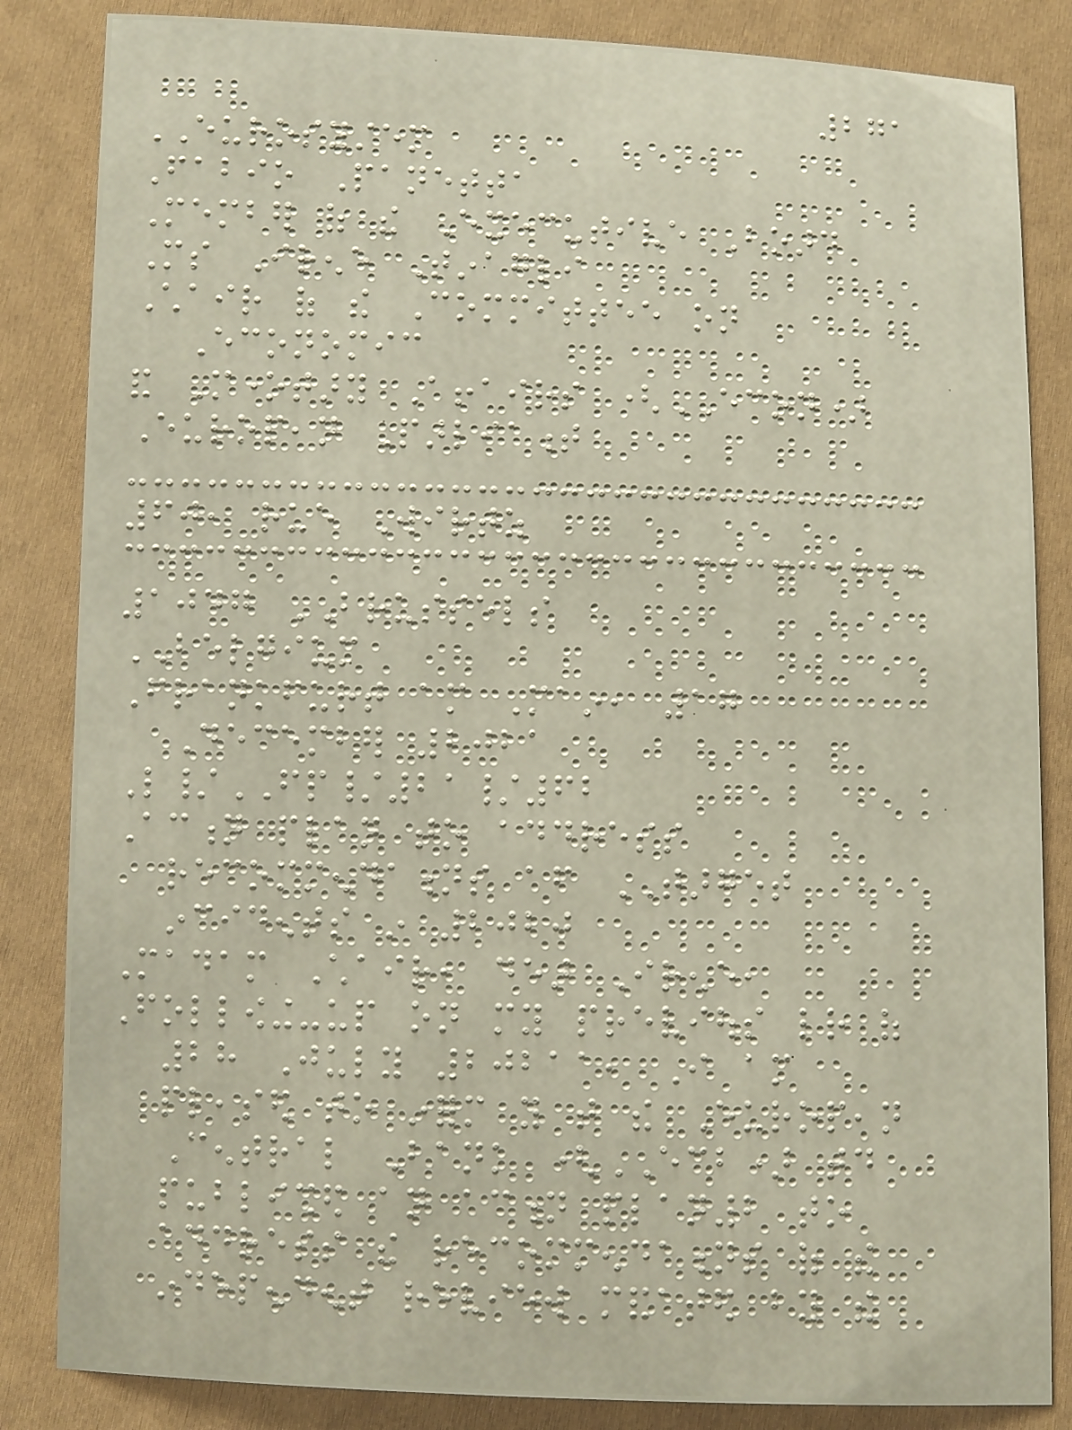271
EUROSYSTEM
Fabio Panetta
Member of the Executive Board
Ms Irene Tinagli
Chair of the Committee on
Economic
and Monetary Affairs (ECON)
European Parliament
60, rue Wirtz
1047 BRUSSELS
BELGIUM
Frankfurt am Main, 17
December 2021
L/FP/21/62
Action plan to address
recommendations after TARGET
incidents in 2020
Madam Chair, dear Irene,
Following-up on my previous letter of
28 July 20211, I am
pleased to inform you that the European
Central Bank (ECB) today
published an action plan2 to
address the recommendations of the
independent review mandated by the
